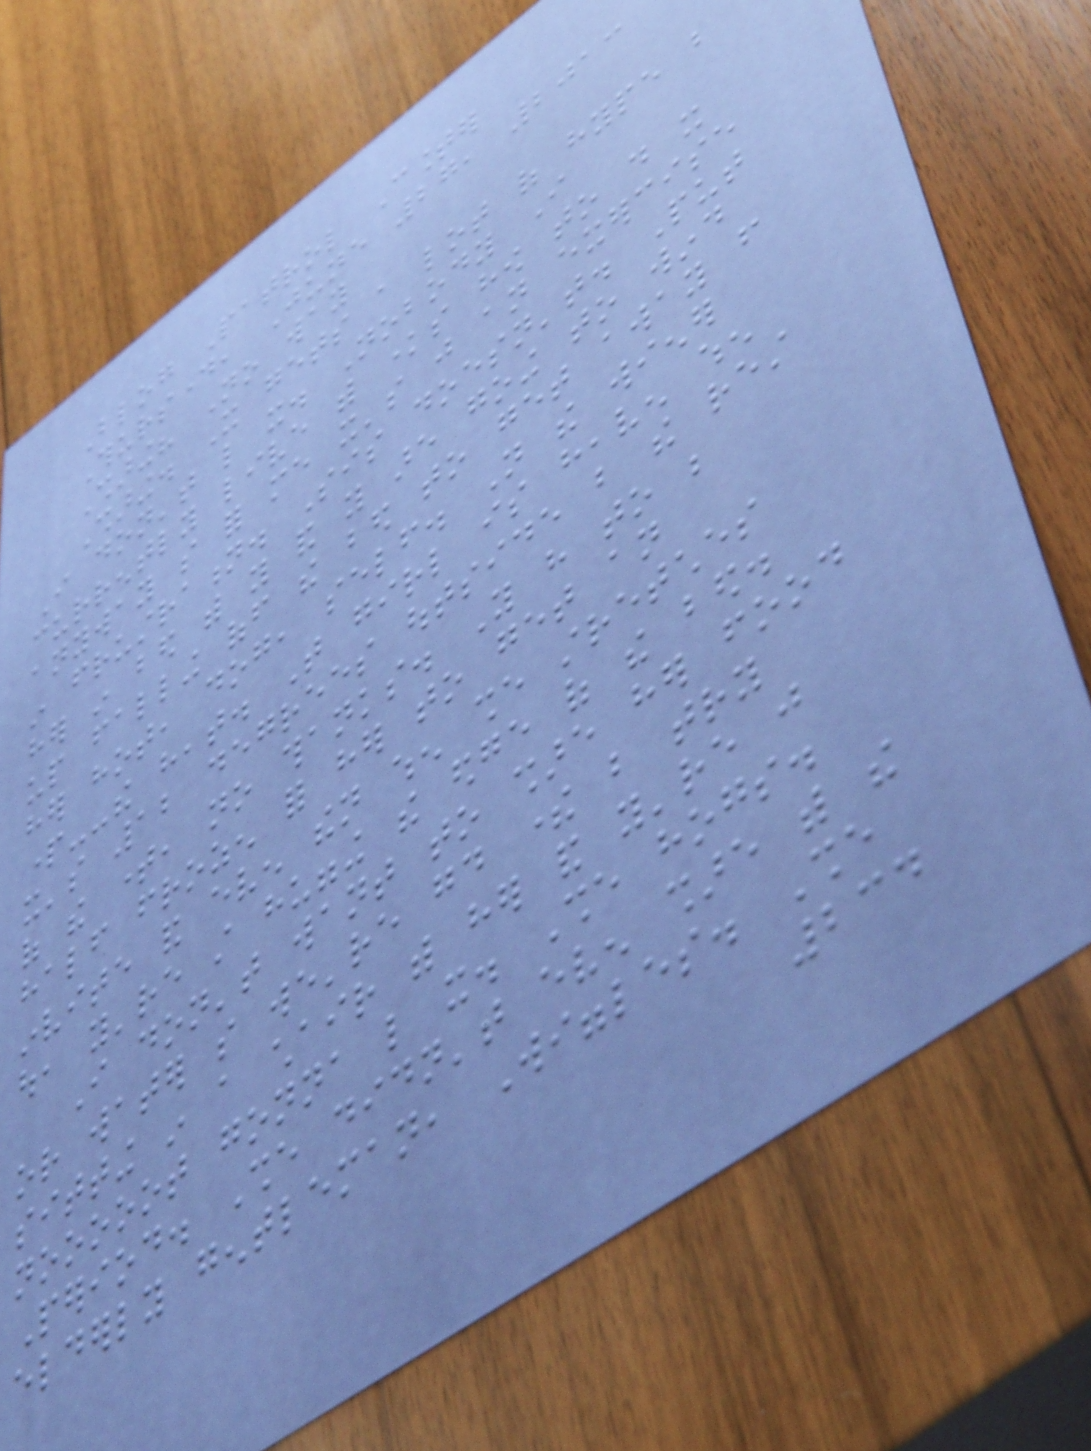Blog Patrol Counter
Thursday, June 27, 2013
Sharing? No way
Sharing. It gets a lot of hype but
I don't like it. Nobody I
currently live with knows how to do it
anyway so for me it's just an exercise
in frustration. Sis doesn't. Put
her in bed with you and you are going to wind
up falling off the bed to get away from
her hot, dog, self. Not the wiener
part--the heat. That girl is heaven when
it's 12 degrees outside but the rest
of the time, no thanks. You have to be
half frozen for her to get an
invite and even then when she stretches
out, you're still hugging the edge of the bed.
I don't want to share her food
or water so we're good there but try
sitting in a chair with her and you're just
nooooot gonna like it. She hogs.
Period. She didn't even share with the
elderly gentleman, Wiggles. She
234
